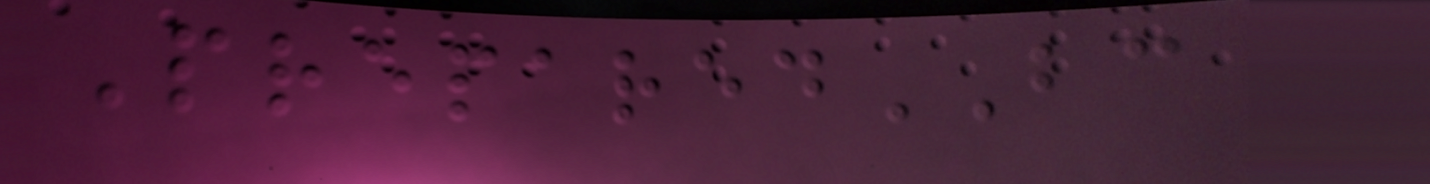PreparedBC
